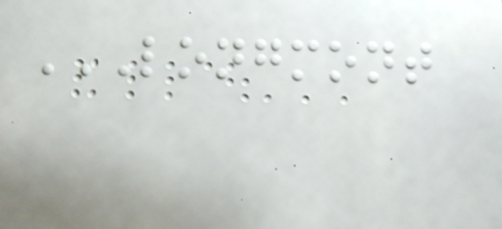LONGMONT
